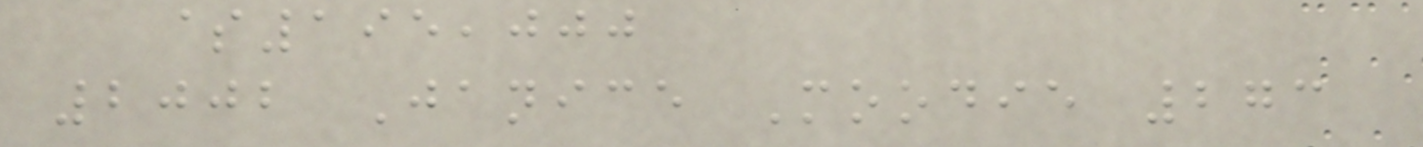$195,000
2002 Janice Moodie 273
